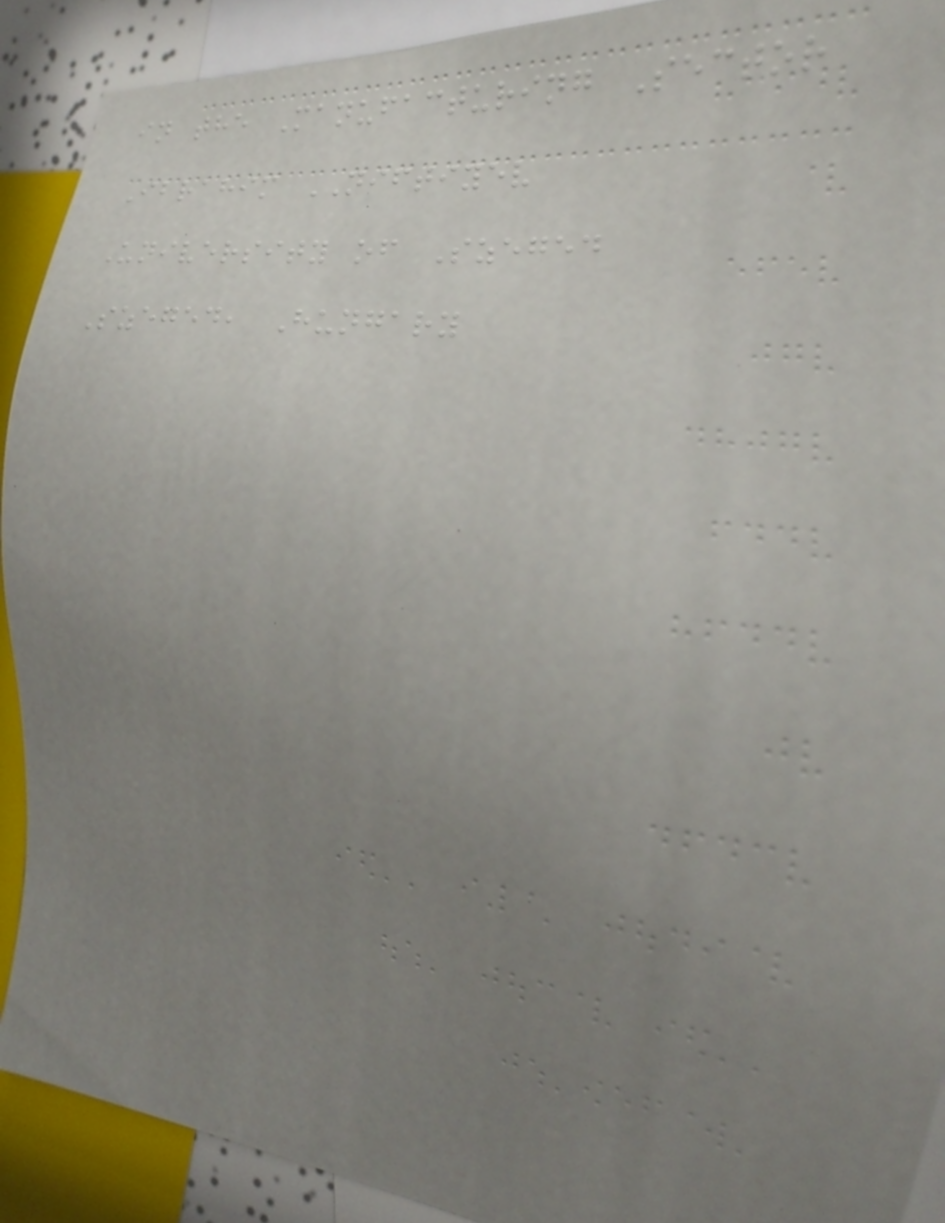in the Manufacturing Sector
Ibrahim NIFTIYEV
University of Szeged
Szeged, Hungary
